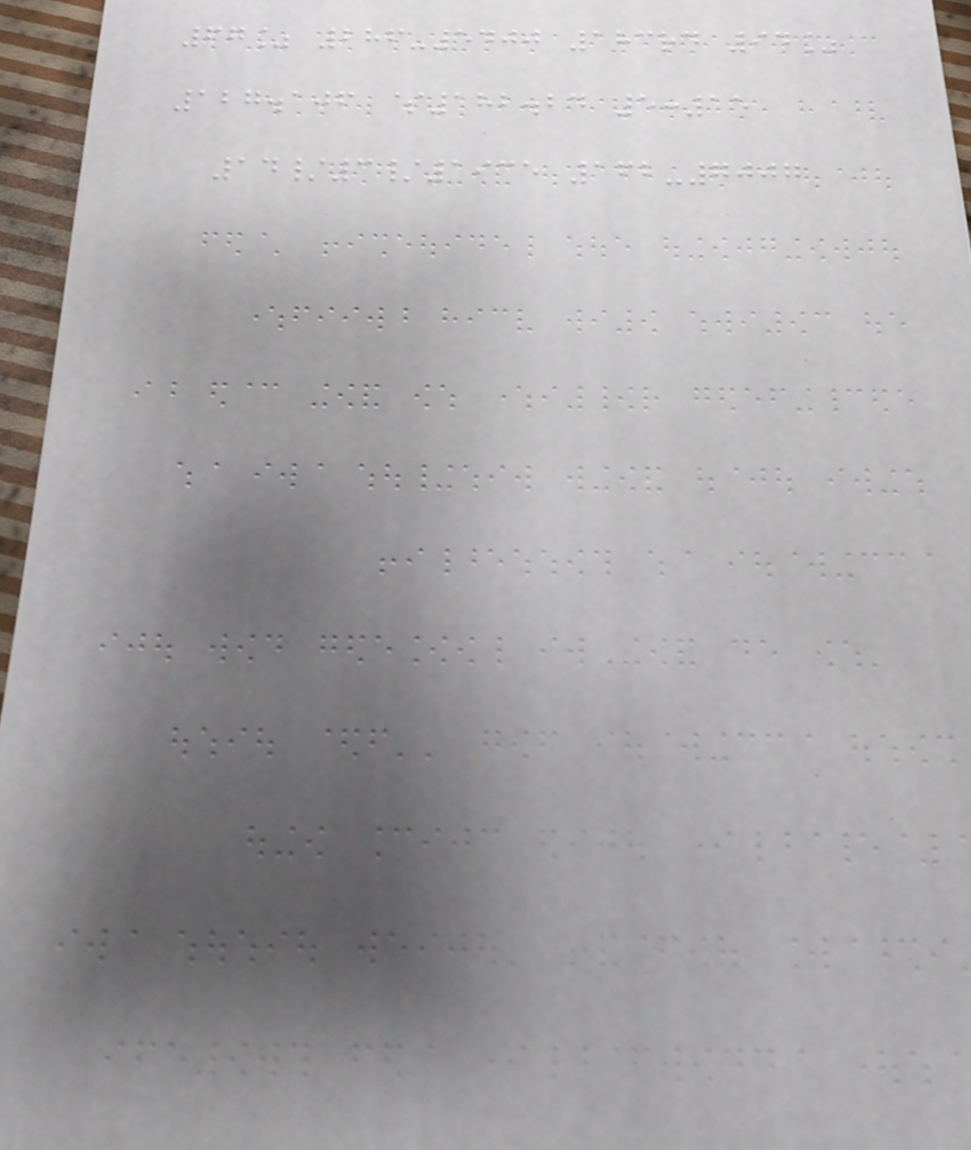67% 286-5400 183rd 94%
127.106 $182.24 5:15
14/3/1935 162-7007
